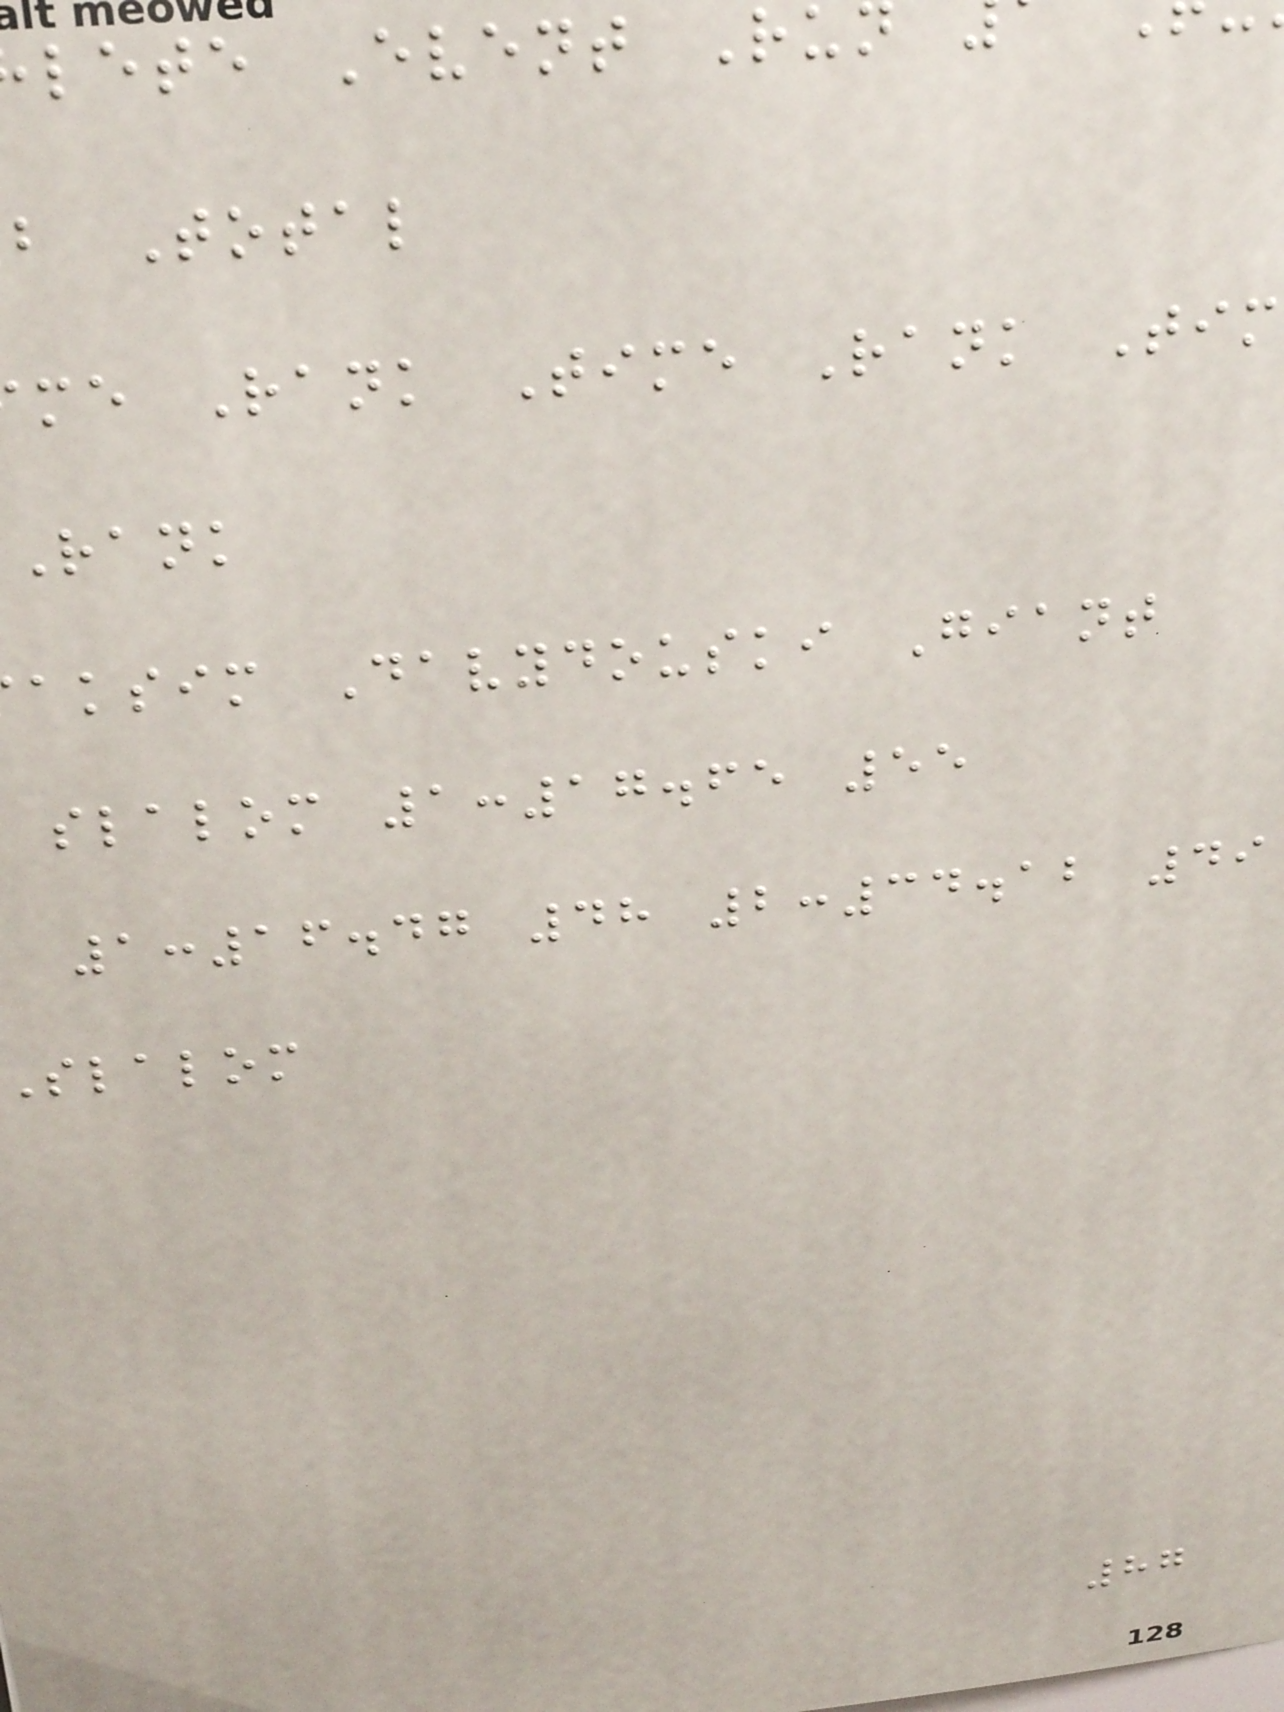lete Event Ru
b Total
me Rank Time Rank Tim
Rank
aksim Davydouski Giant
slalom 1:17.65 55
1:16.47 48 2:34.12 49
slalom
87
